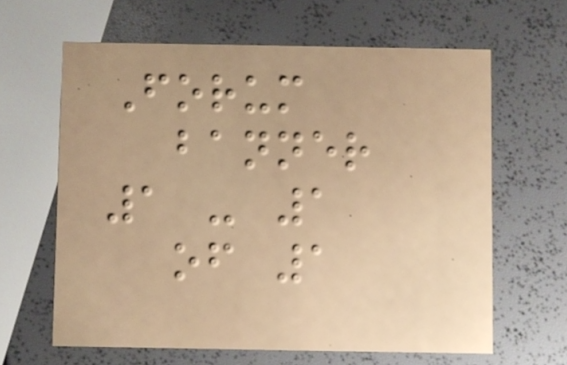Forum
banner
1 - 1
of 1
